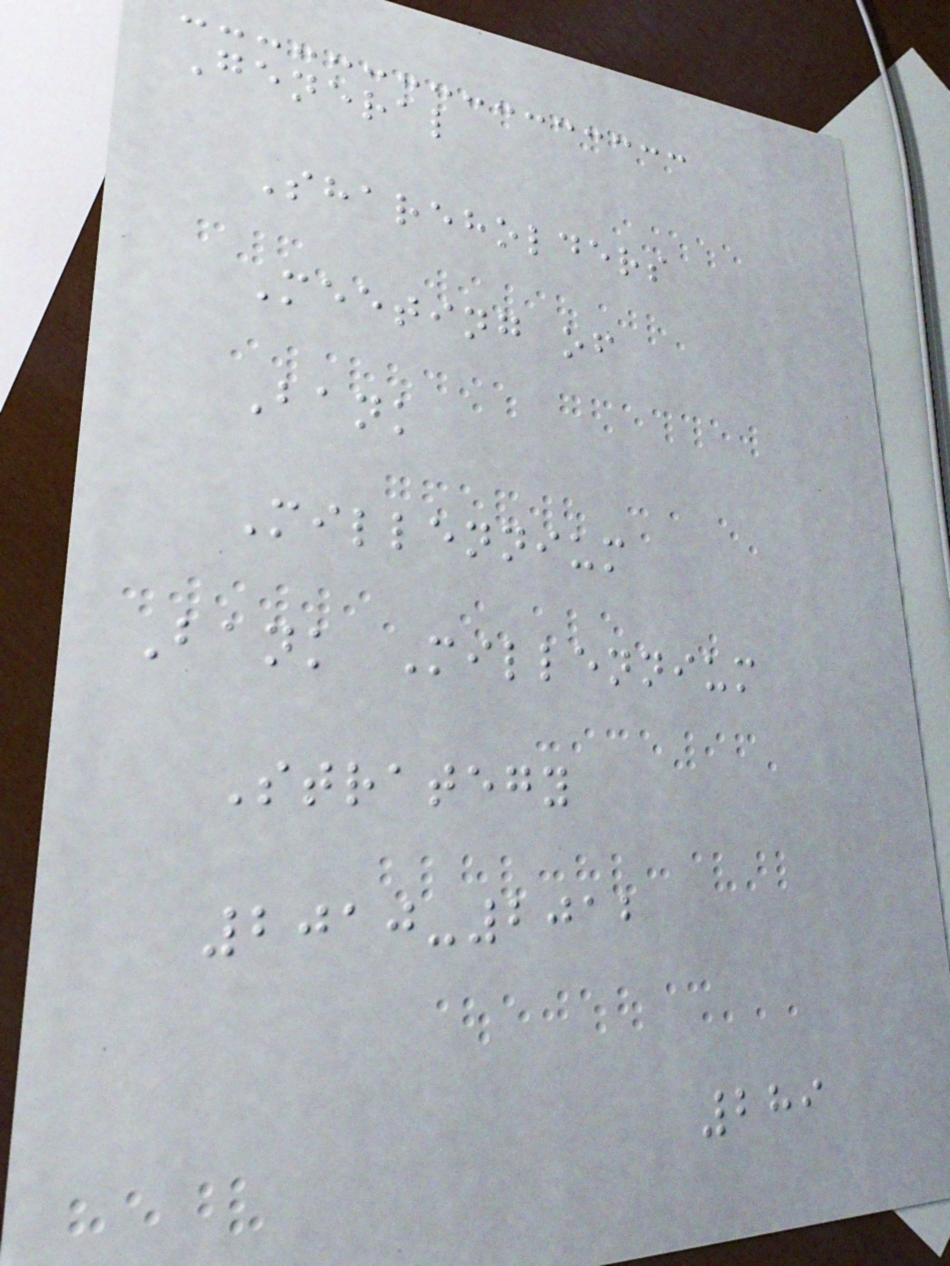General
Shareholders
Meeting of
Bank
Millennium
Bank Millennium
Strategy
2010-2012
289
